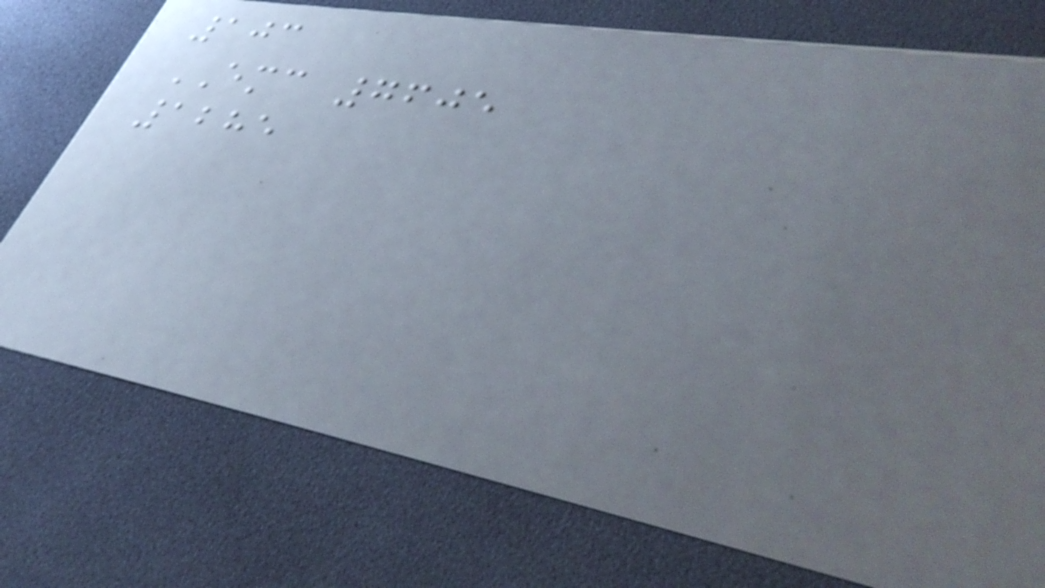103
EMC 7605
1285
